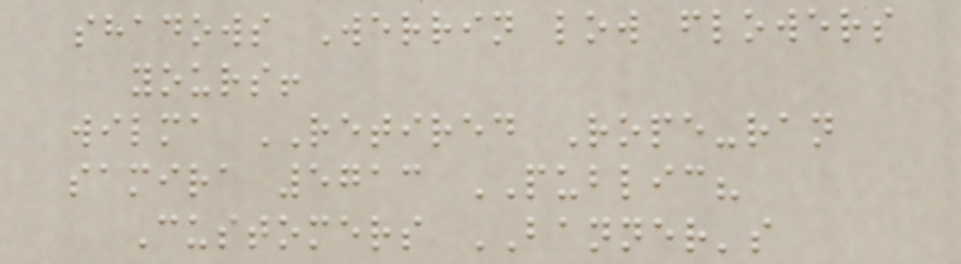shadows Werrin low flowers
yours!
wilma RETIRED Rope-ran
samira 5713 PUBLIC?
Customers BANNER's
